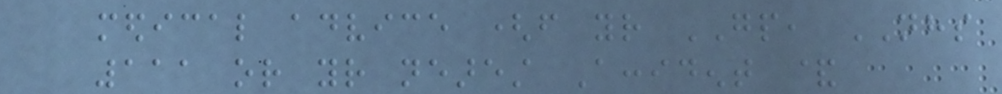medical advice (from your GP, NHS
111 or your nearest Accident &
